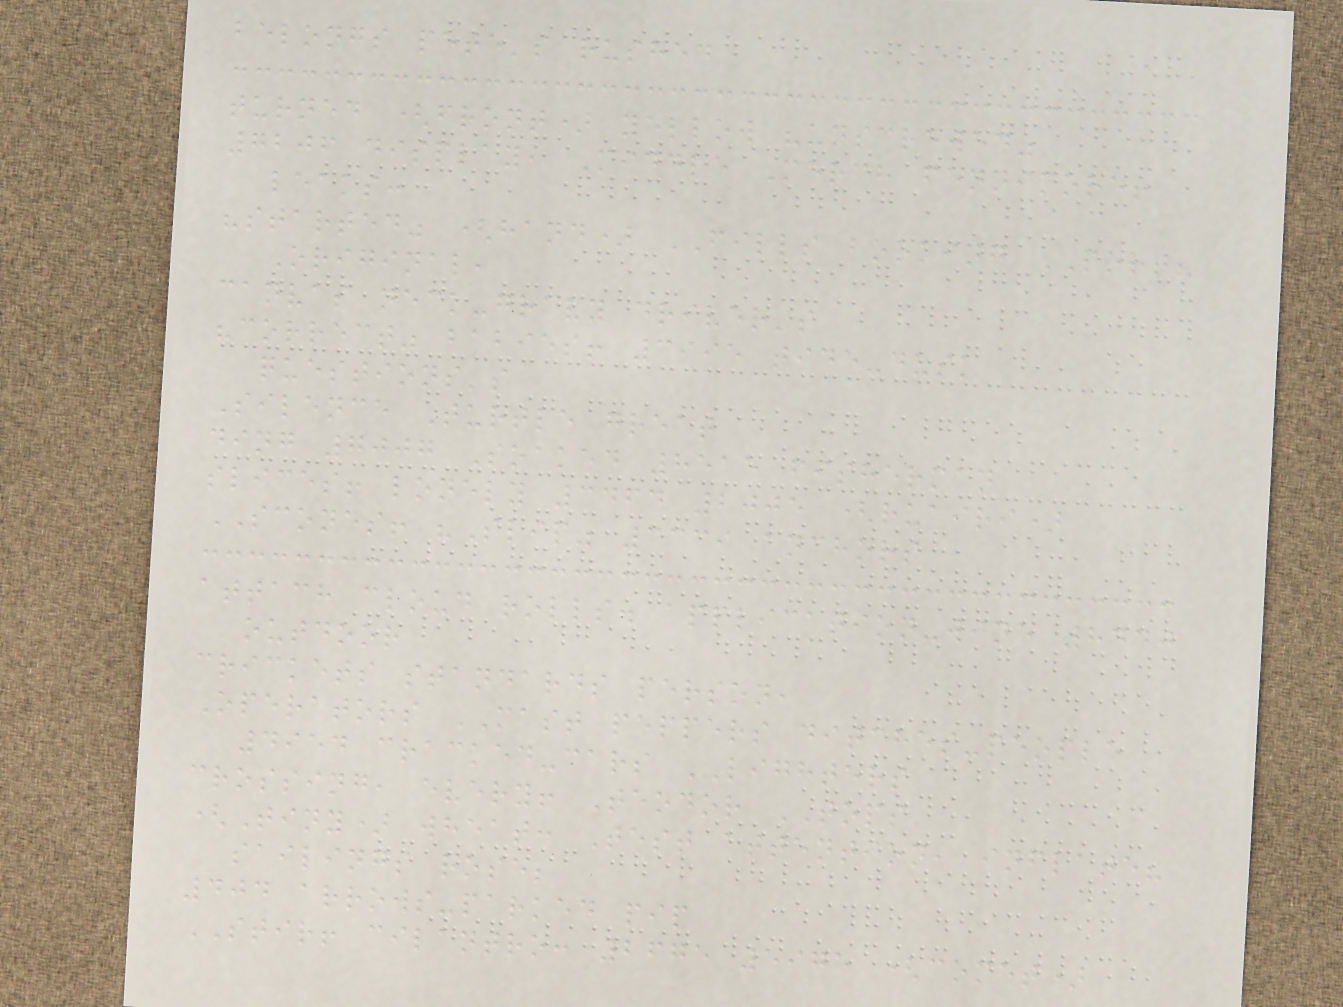belongs pete's rushed
turned (front) yellow "unscrewed"
7206 display, Middle Merch fennimore!
leaks:
"started" (hand) FILLS booking PORT?
Original,
canvas neck-gravy driver's
"correct" babies! 3995 tide-dusk
questions's
Silence Turtle great
ding 7007 Soaked 8515 fisherman
slices! lonely 3464 2005 (ruairi)
SCONES! "Slip" 3339 anchors
attach cloud rolls. application-wine 8440
outdoor
crickets standards person,
Operators MAST peppers ditches-people
4954 cracked-cars LIGHTERS
crossing, every! Teodor TOPS
(Tiny) wheat: Test attention, inflate?
sailings rose;
404 arrows-parked pip
STIR! cilantro: 2675 5975 (comet)
